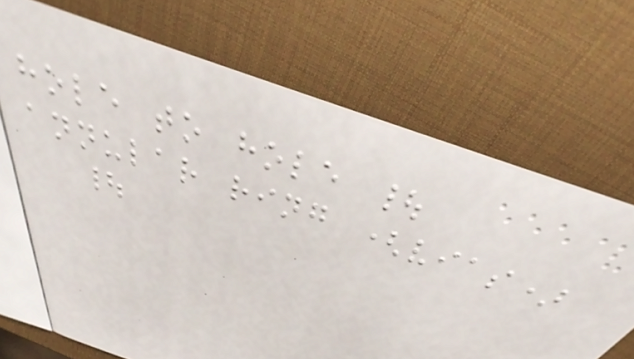hole to hole |
annular ring (vias)
|
